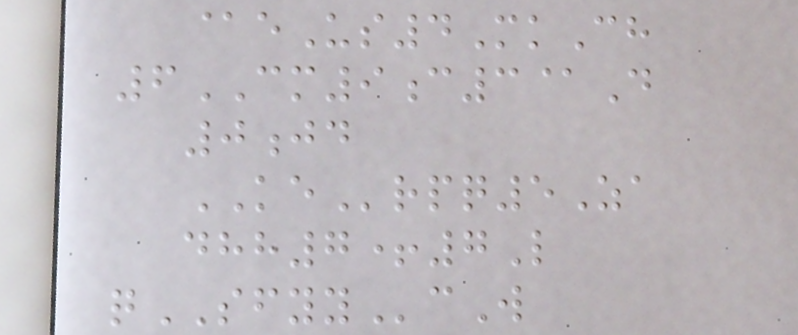@eUs4MkCh
6CM9c3@D
0jd
KErpq5Za
dhh7+7L
qSFYYcW
